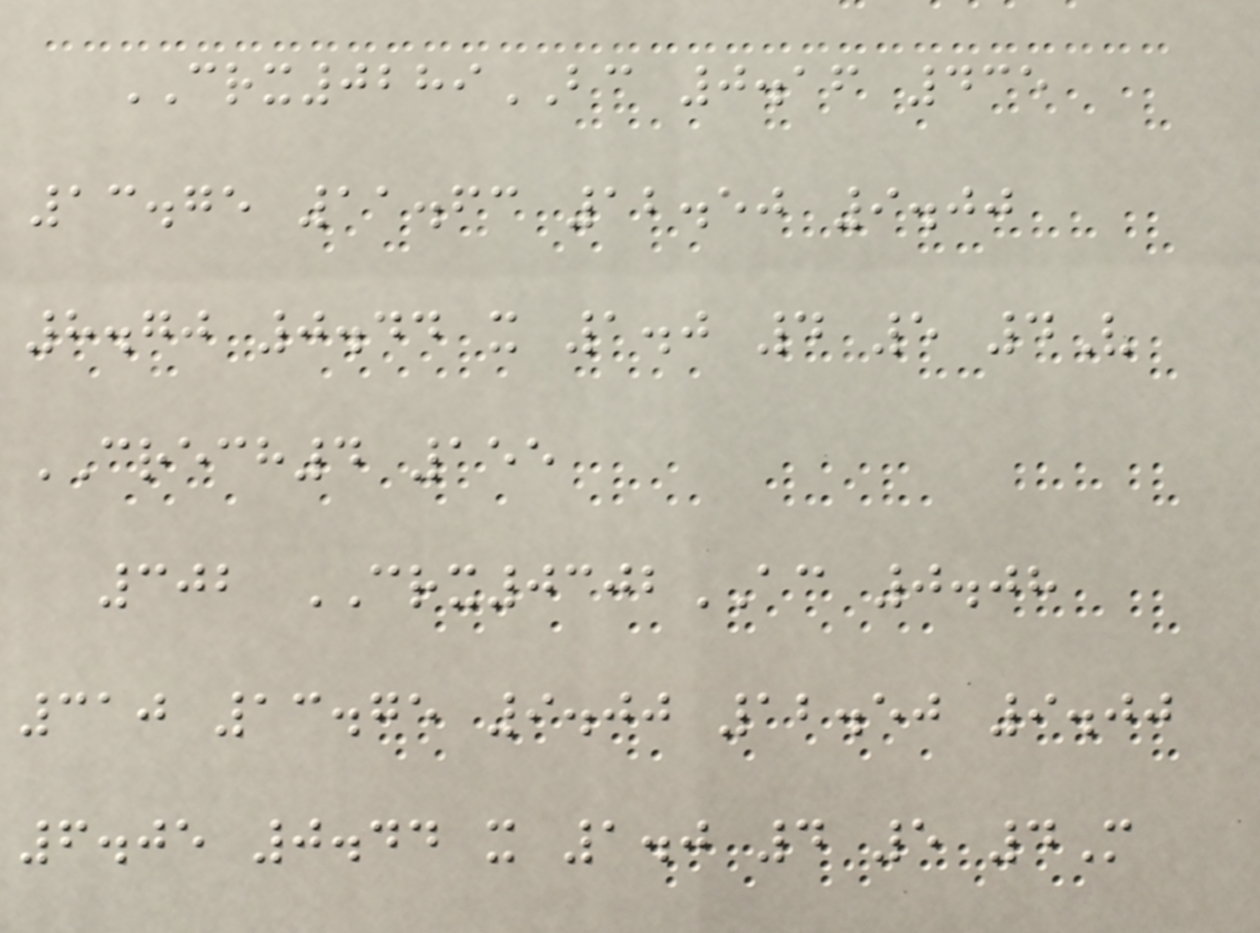CRX0289BC 0.16 435
13.75 11.63 12.50 9.00
8.70 0.44 x 1.0 4 5 4V
CRECH4 155
302 CRX0302AC 0.08
310 13.75 9.00 12.50 9.00
6.05 0.44 x 1.0 4 5 4M
